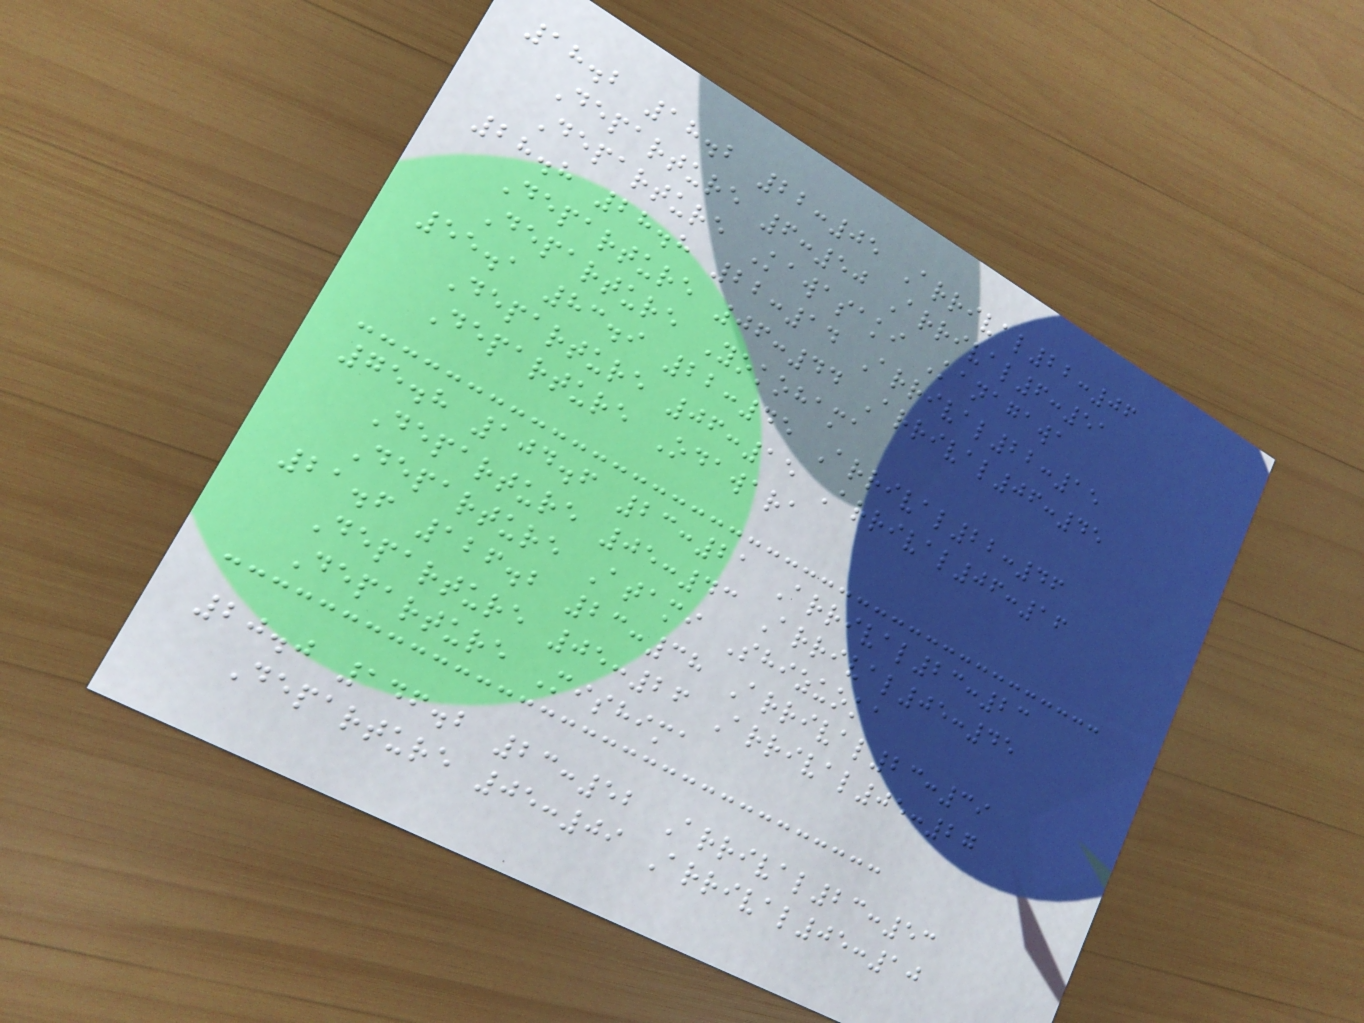18.2 18.2 22:05 Arrival22:06
Departure 6:50 Arrival6:51
Departure Kawasaki Kanagawa
28.8 28.8 22:14 Arrival22:15
Departure 06:44 Arrival06:45
Departure Yokohama
55.1 83.9 22:45 Arrival22:46
Departure 06:15 Arrival06:16
Departure Odawara
75.8 104.6 23:21 Arrival23:23
Departure 05:43 Arrival05:45
Departure Atami Shizuoka
21.6 126.2 23:38 Arrival23:39
Departure 05:26 Arrival05:27
Departure Mishima
20.0 146.2 23:52 Arrival23:53
Departure 05:09 Arrival05:10
